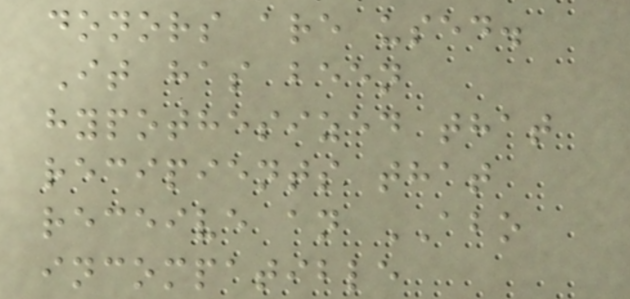donors are used.
It has been
hypothesized that
recipients that
receive an ABO
incompatible
